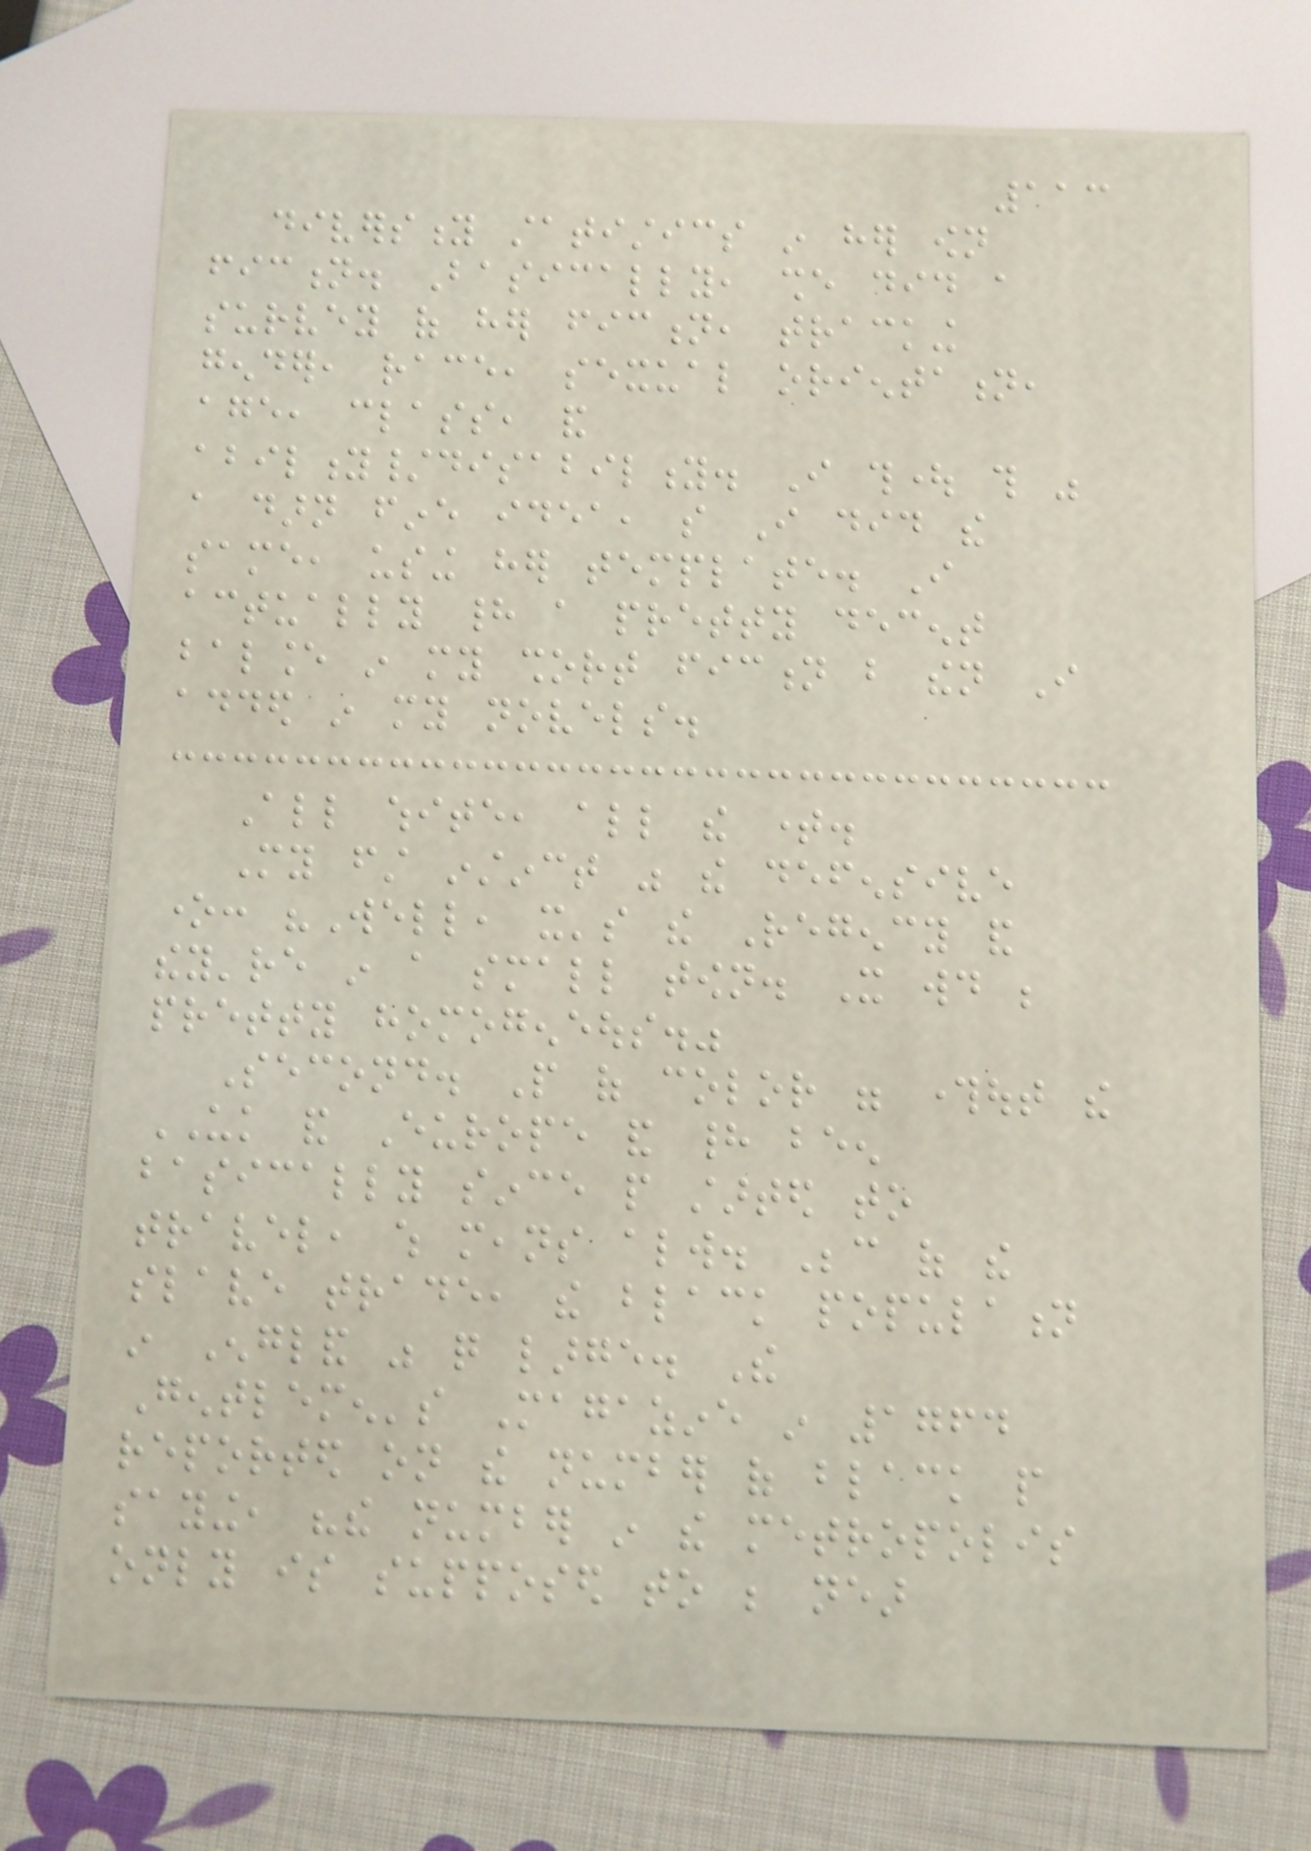113
diversity statistics in her own
fiction. Basically, she did a
survey of her fiction, tracking
gender, race, sexual orientation,
age, class, and
ability/disability. I thought this was
a darn fine idea, so I did the
same, using her template. I
actually had a pretty decent
balance in my short fiction but then I
added in my novels.
All white, all the time.
My first instinct was the defensive
one: "Well, it's the Regency and
they're in a small town. It would be
pretty homogeneous."
Second. People of color were throughout the
UK and Europe and had been
basically since people started to
travel, which means always. Because of the
slave trade, the black population
in England was quite large. The
Gentlemen's Magazine in 1764
reported on the number of black people
saying, "the number in the metropolis
only is supposed to be near
